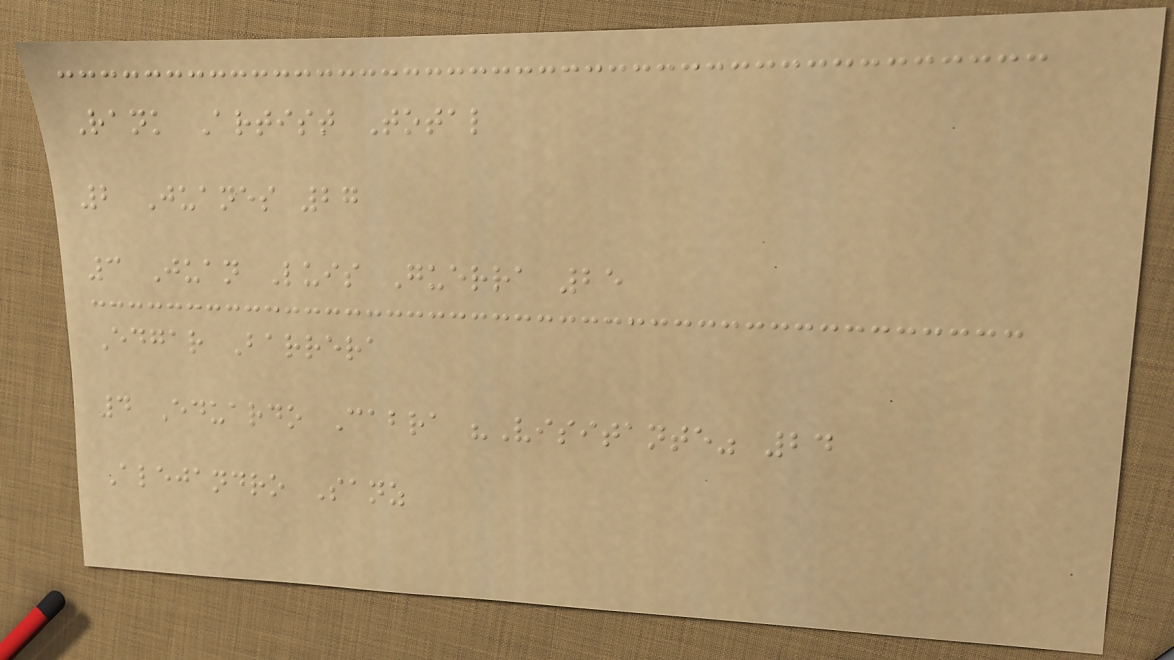Rank Artist Total
2 Juanes 27
3 Juan Luis Guerra 25
Edgar Barrera
4 Eduardo Cabra "Visitante" 24
Alejandro Sanz
